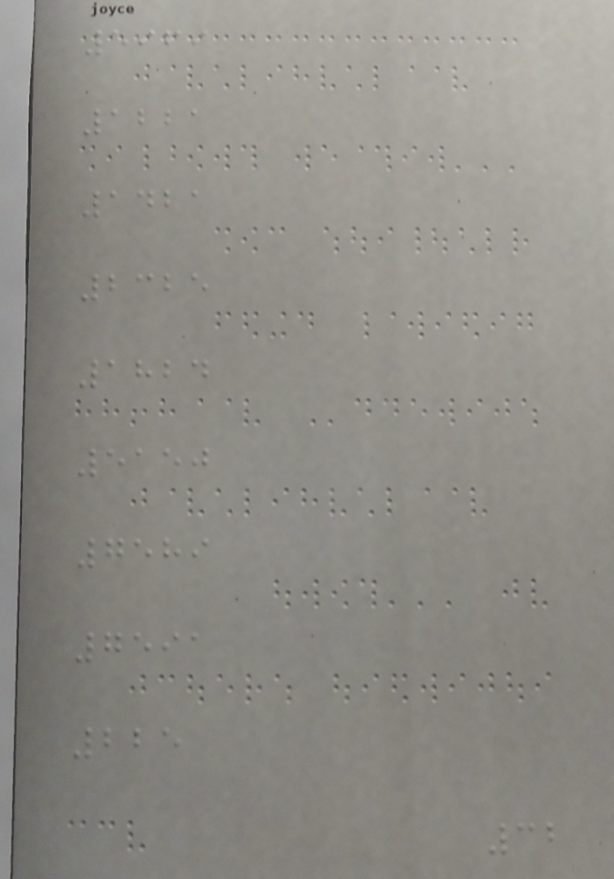5969
1221
1421
2325
1824
5150
7589
7591
225
32
